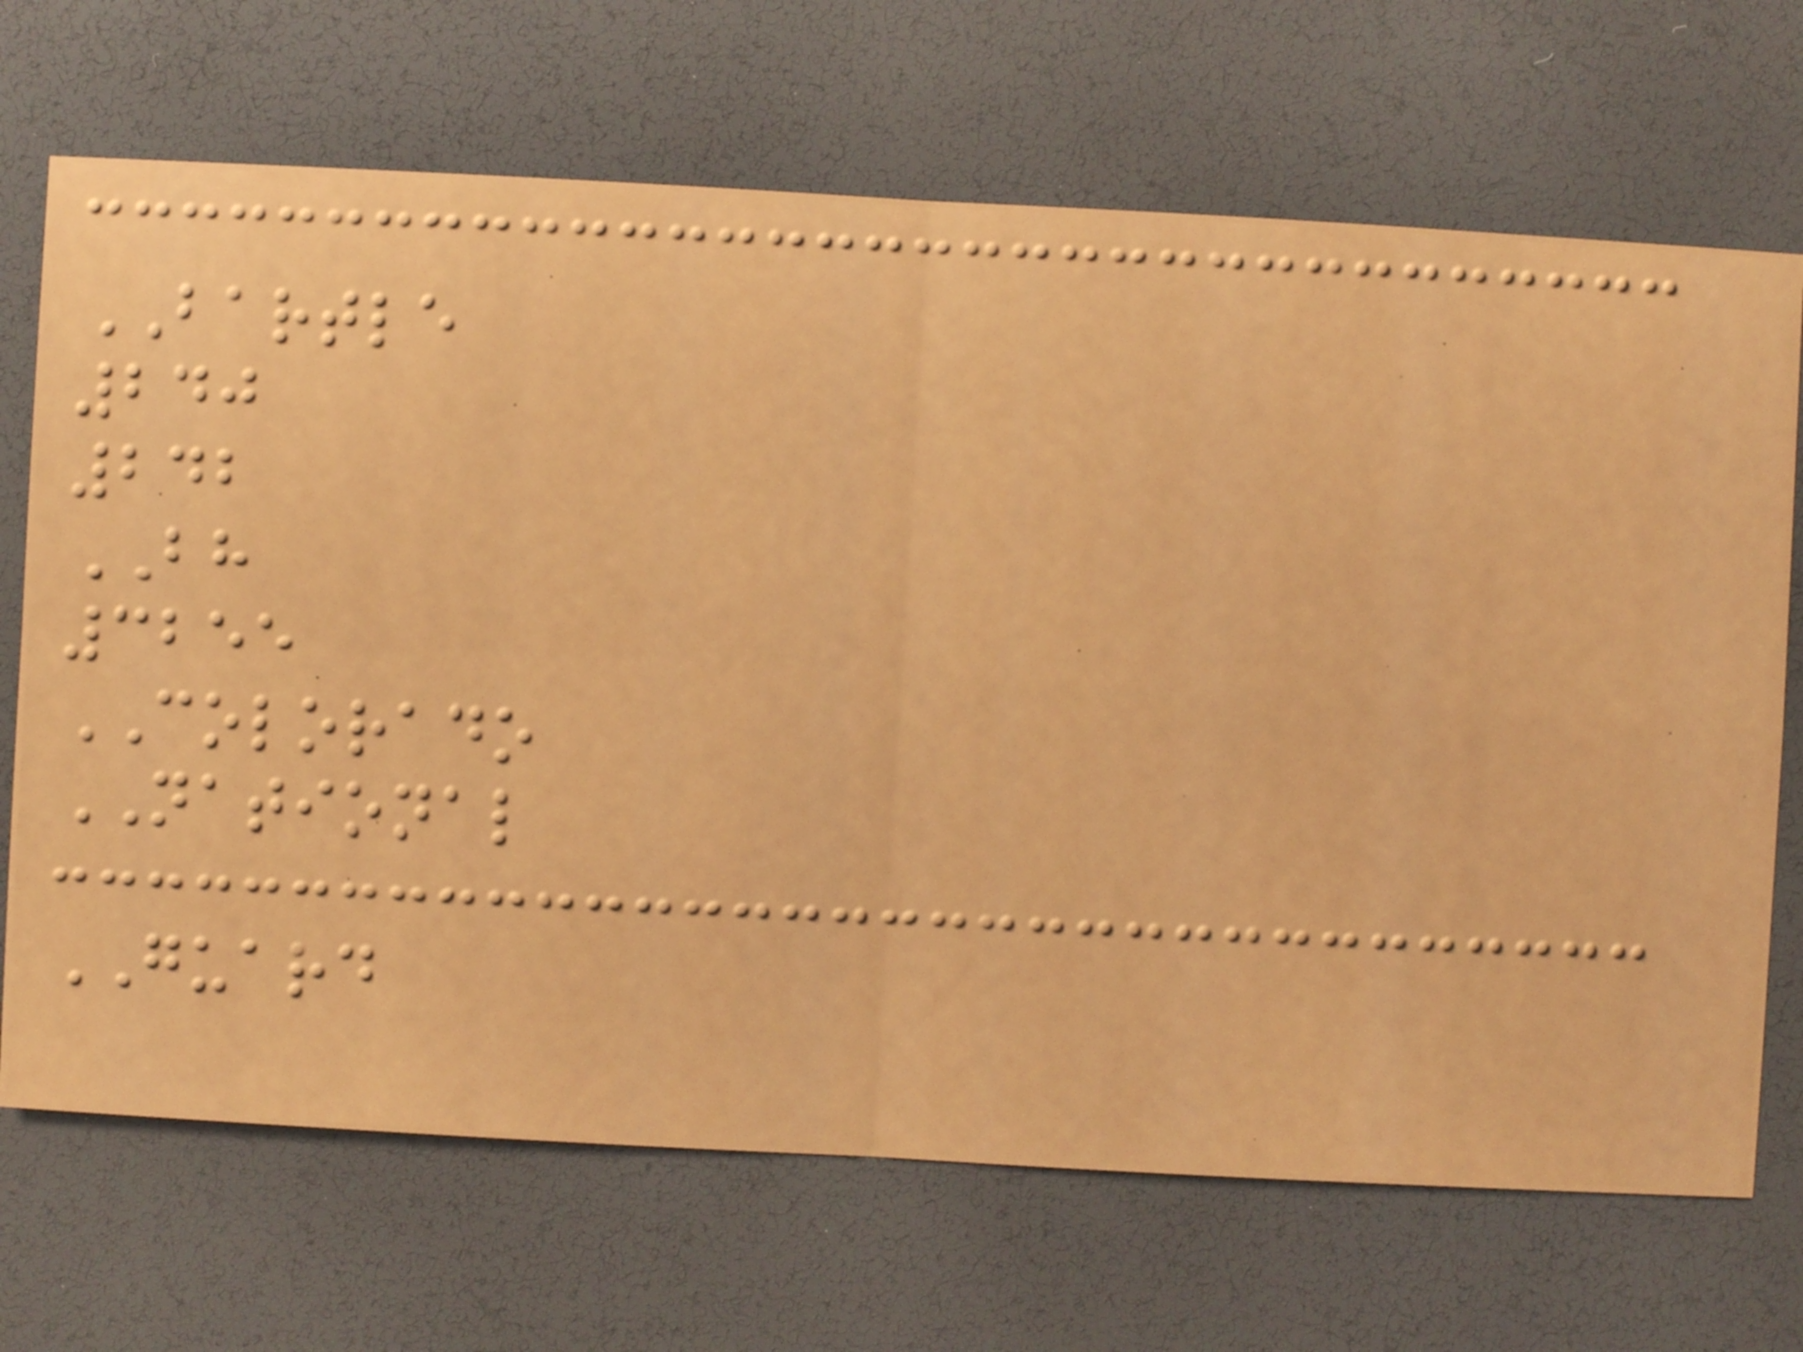BARTLE
240
242
BH
3255
COLORADO
NATIONAL
GUARD
